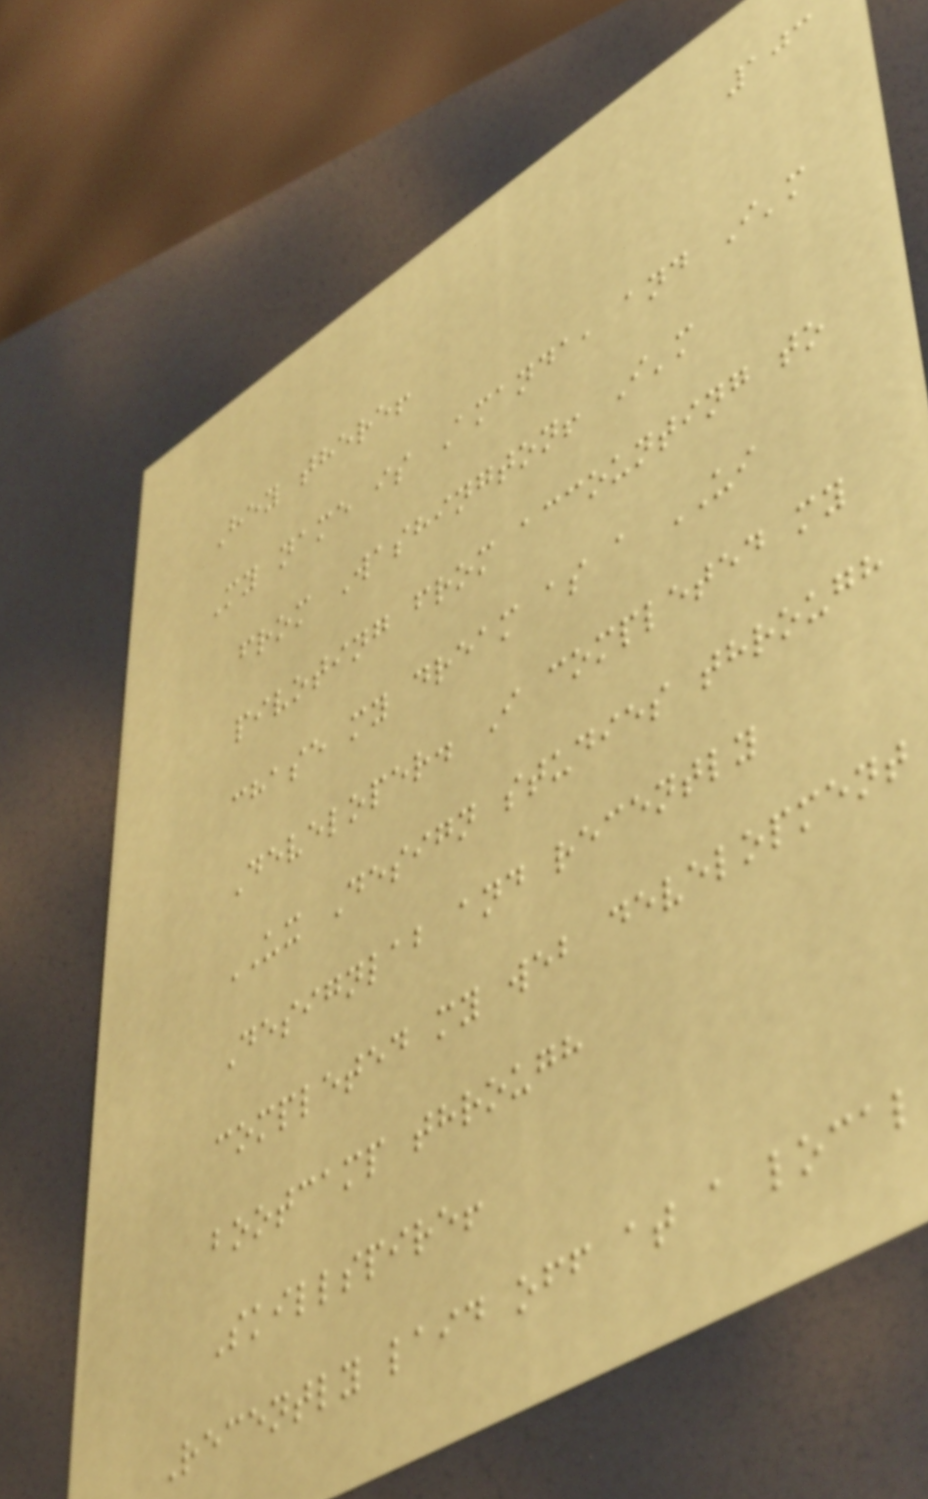103
Hey there!
My name is Amanda, and I'm
from Washington! I'm
pivoting from accounting to
chase my dream as a UI
Developer. I completed my
UX Design studies through
Designlab and recently
completed my web development
bootcamp through
Skillspire!
Recently laid off at a local
